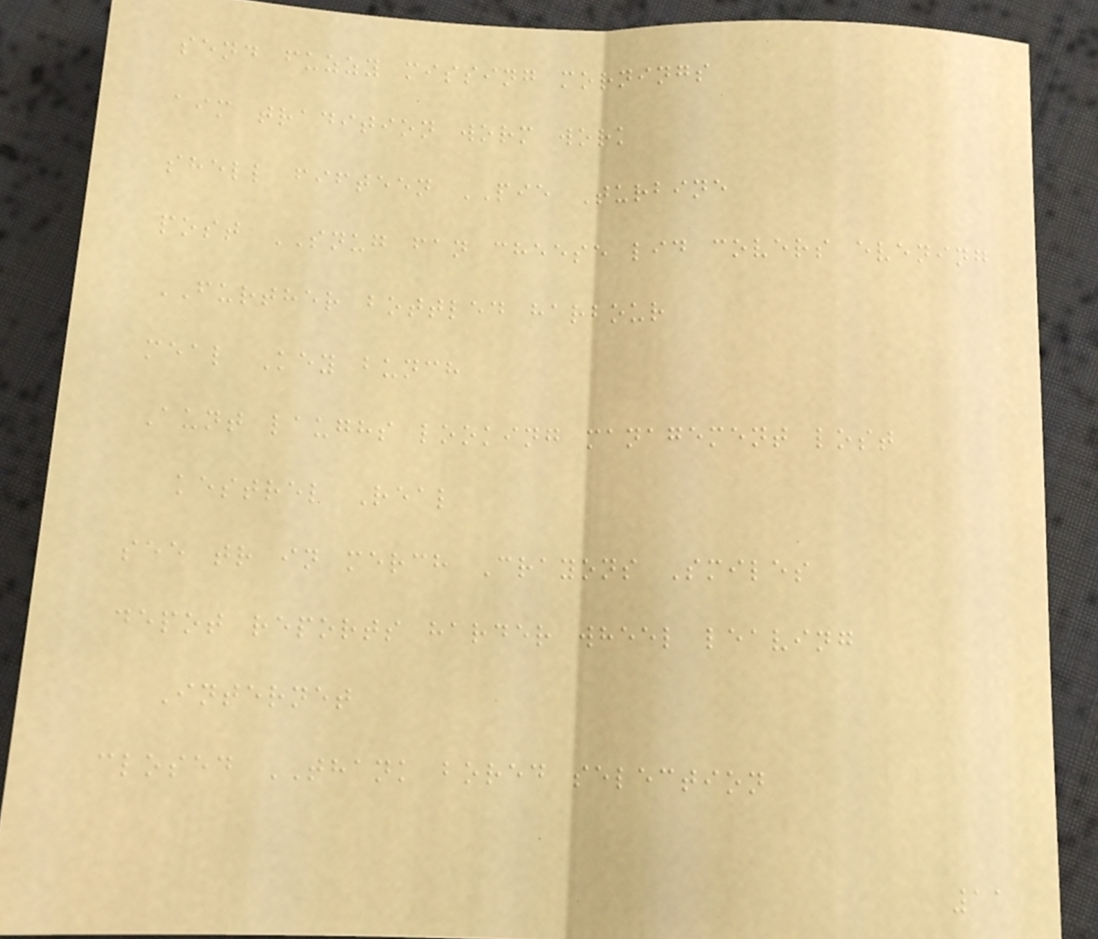send fuzzy missing mornings
aim tradition worm work
shell fifteen PIE Turbine
post SNUG fan cheese lid covers evening
FURTHER bottled harbour
meal Key bunch
Aunt laughs looking management lost
kestrel Real
see tr in merch Crayons Smiles
depot reports harder wheel leaving
Internet
closed THANK bored selection
11
